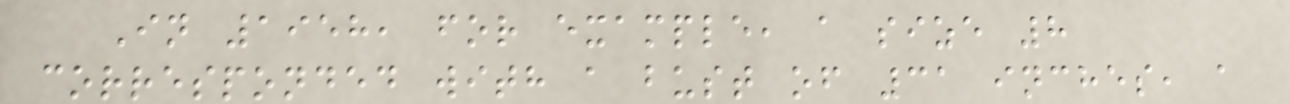In 1958, for example, a size 8
corresponded with a bust of 31 inches, a
